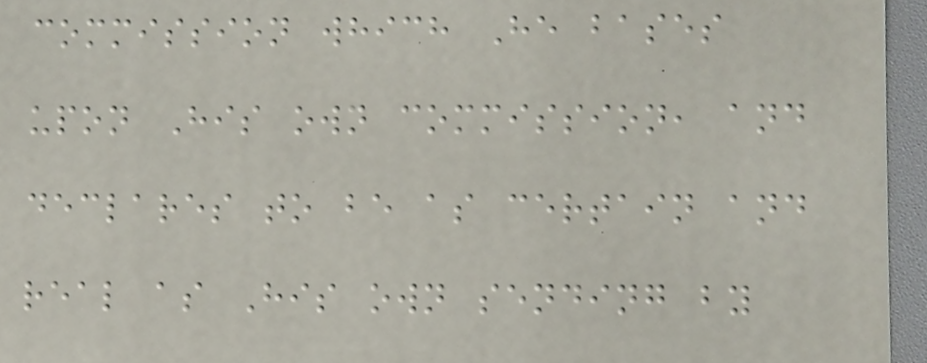commission which He bases
upon His own commission, and
declares to be as certain and
real as His own sending by
